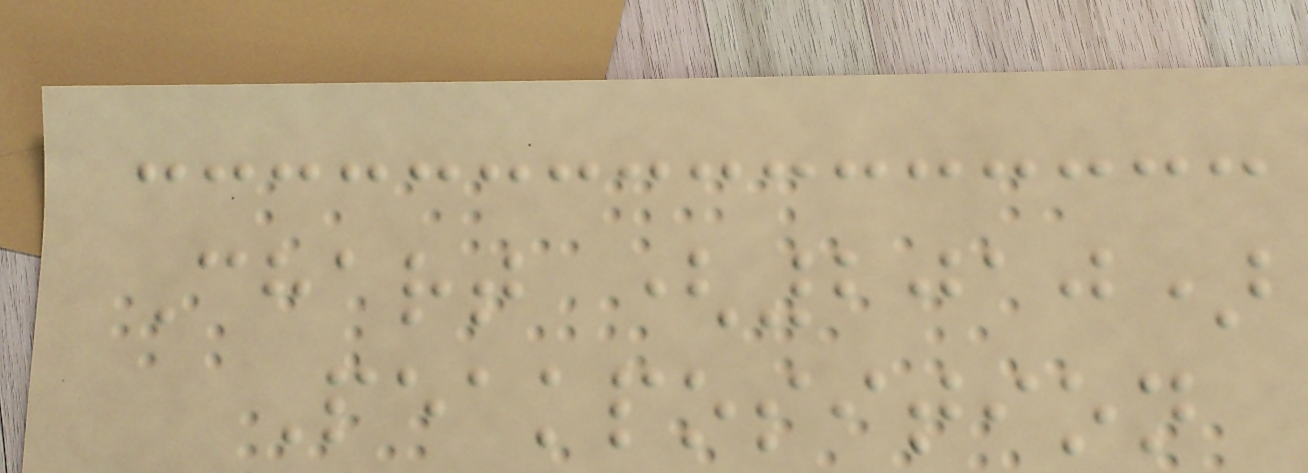Chart (2010)
Peakposition
